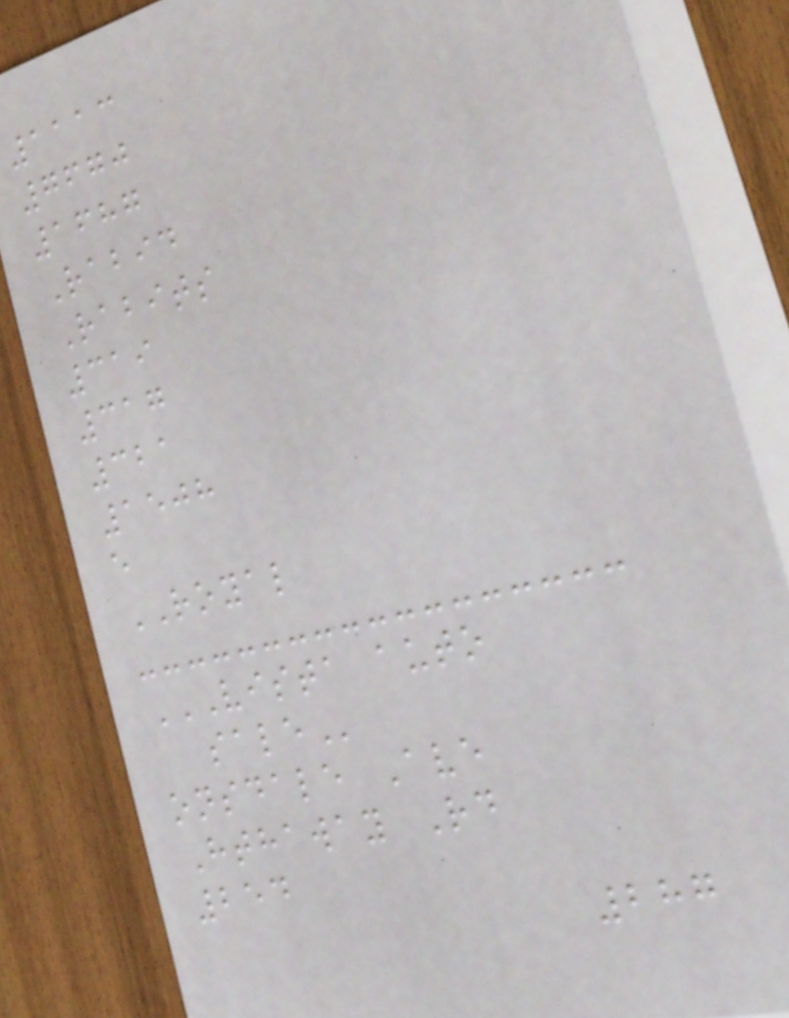1113
7670
1687
Rabid
Rabits
319
317
321
1508
e
ROYAL
VISTA AUTO
SALE
onsdale Ave
Hthaway Rd
254
287
